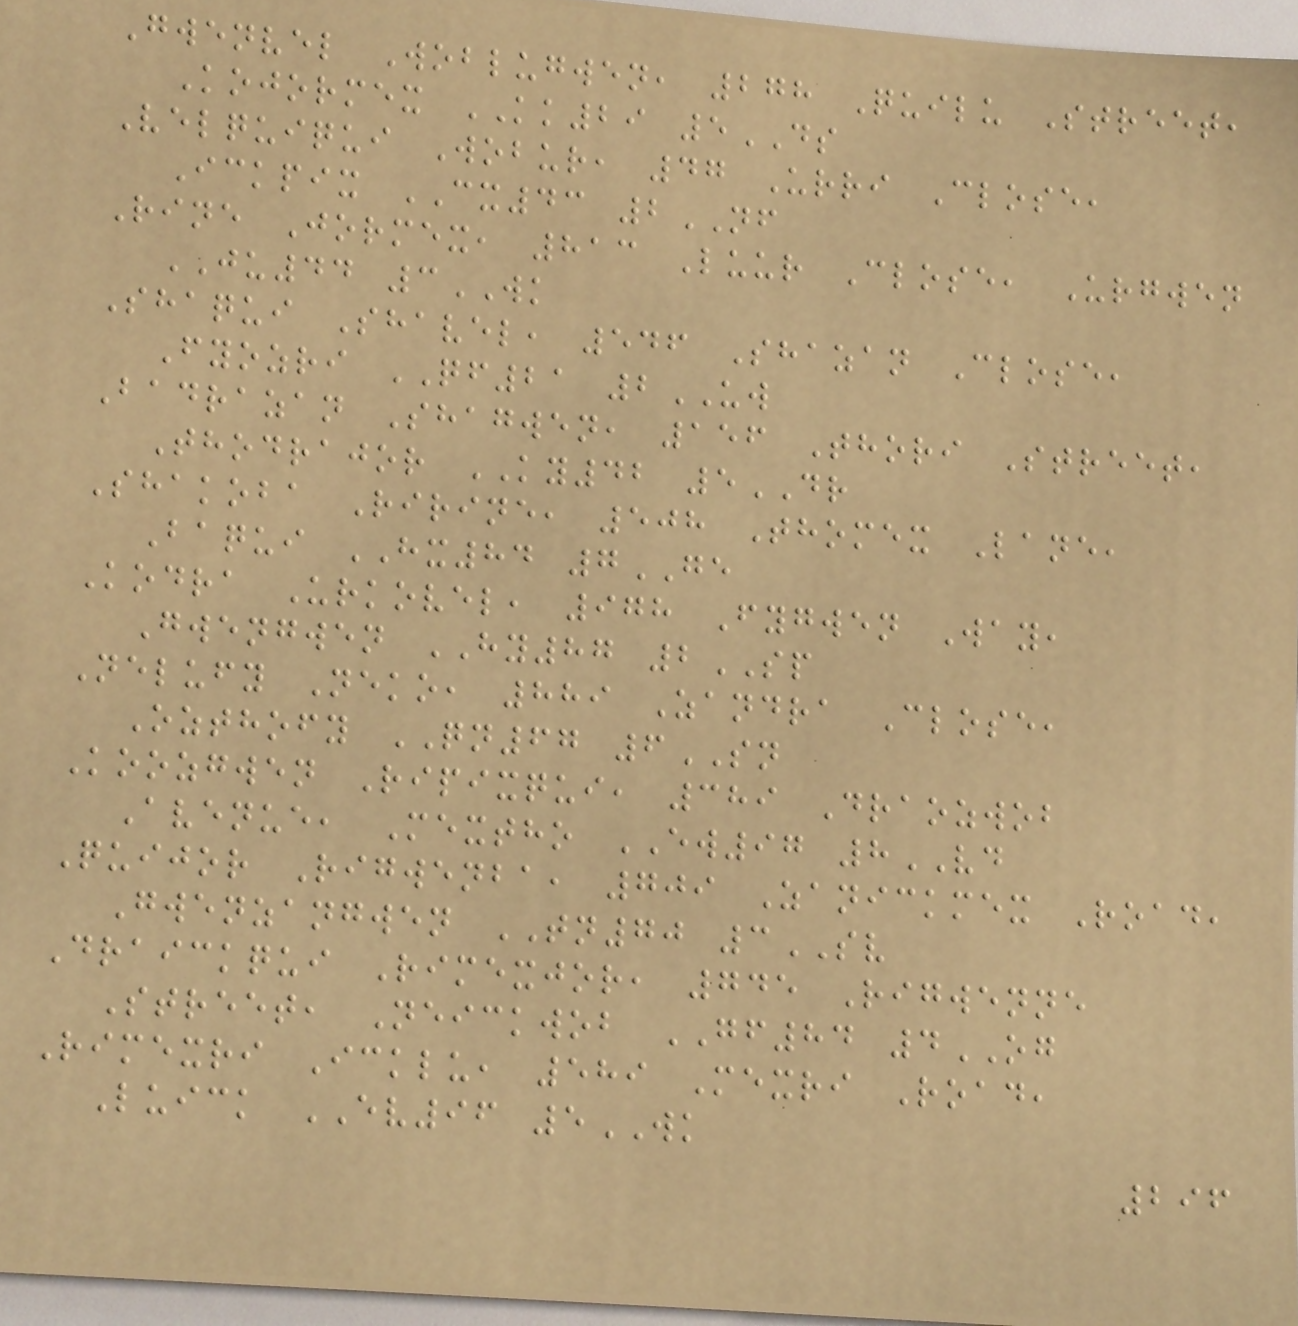Gwenvel Woblugwen, 278 Quilu Street,
Kojormex KK29 5DS
Velquiqui Wobur, 47 Urri Close,
Ickpix CX43 2NF
Rine Jormex, 813 Luur Close, Urgwen
JU44 3WK
Shaqui Shavel, 546 Shazan Close,
Fyozri QF21 2UW
Badrazan Shagwen, 156 Thori Street,
Thodrajor KY42 5DR
Shakoba Ririne, 508 Thomex Lane,
Baqui HX84 7GE
Kodra Urkovel, 978 Fygwen Way,
Gwengwen HY87 2SP
Nelufy Neko, 889 Zandra Close,
Ozthofy QN67 6SN
Koozgwen Ripixqui, 389 Draozwob
Avenue, Mextho EW97 8VD
Quijor Rigwenba, 709 Zanickmex Road,
Gwenzangwen TN70 3SV
Draickqui Rimexjor, 745 Rigwenne
Street, Neickwob GF84 4OG
Rimexri Icklu, 589 Mexri Road,
Luick EV96 5WK
296
